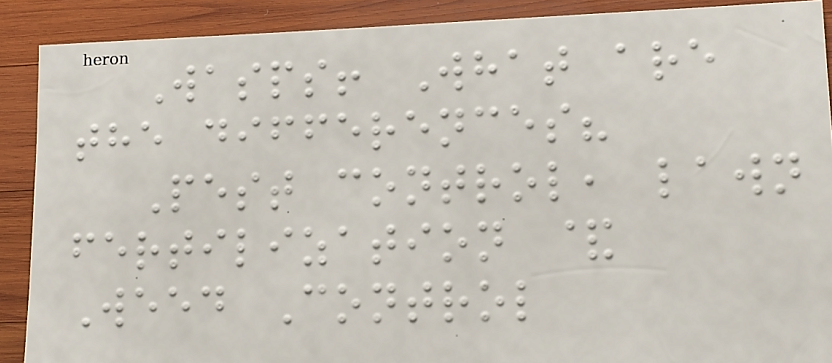Wasps! What are
the differences?
Pest control, lawn
fertilization &
Weed Control
